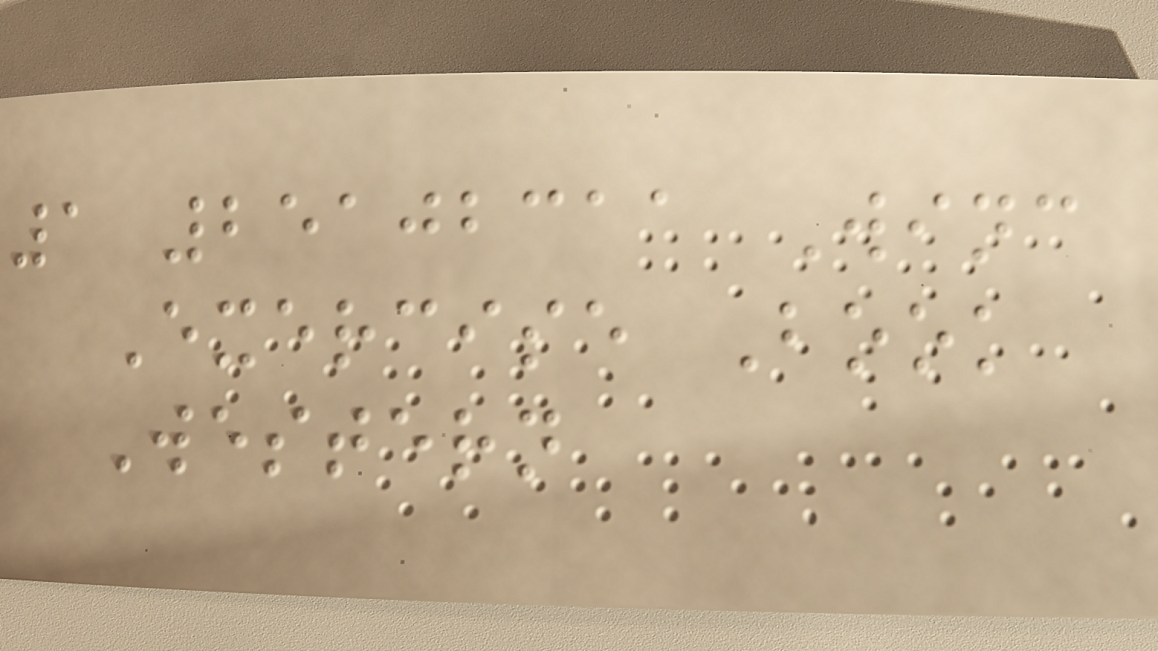1 25102311 Winc
Exercise Book
Western
